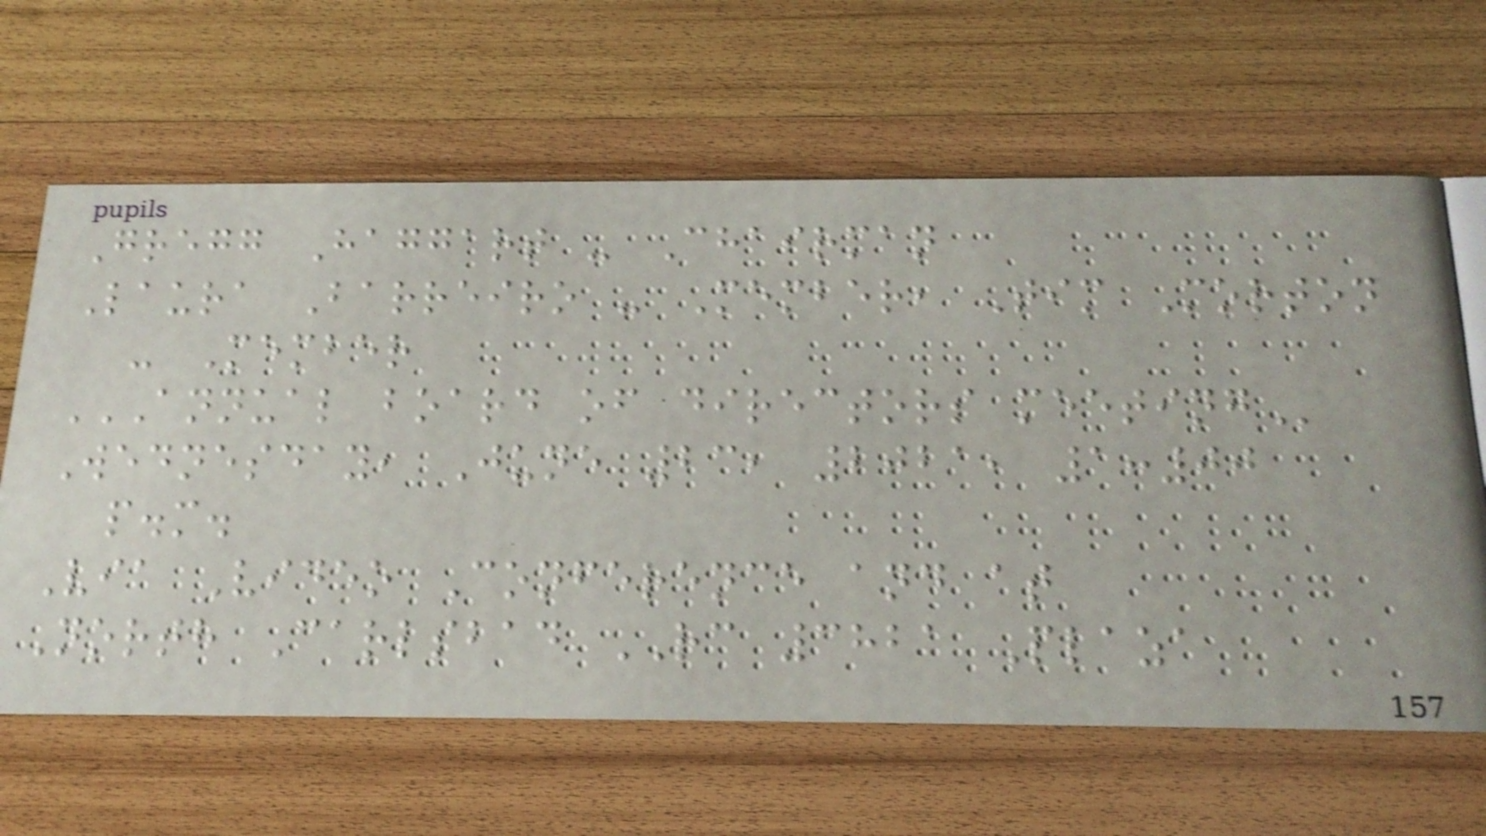Gregg Haggart - Chairman
Laura Barreiro - Member, Tim Morton
- Member
ANNUAL BOARD OF DIRECTORS MEETING
Wednesday, June 23, 2021, 1:00
p.m.
Via Video Conference and at
North Carlsbad RC 3821 Plaza
